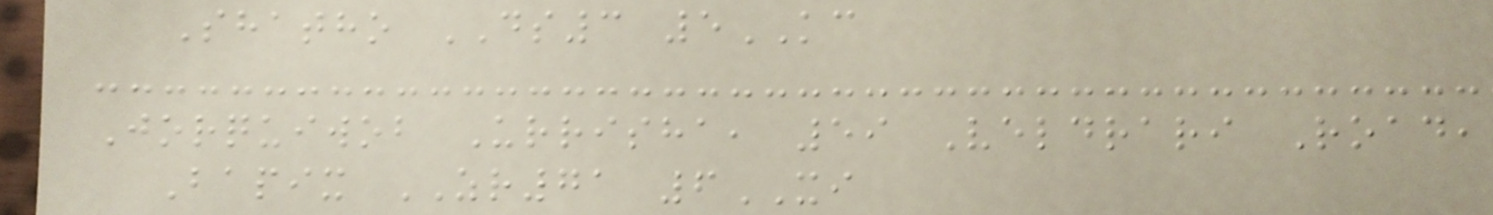Shatho DS3 5KC
Jorquiwob Urrisha, 59 Veldrari Road,
Bapix ZR71 6XI
